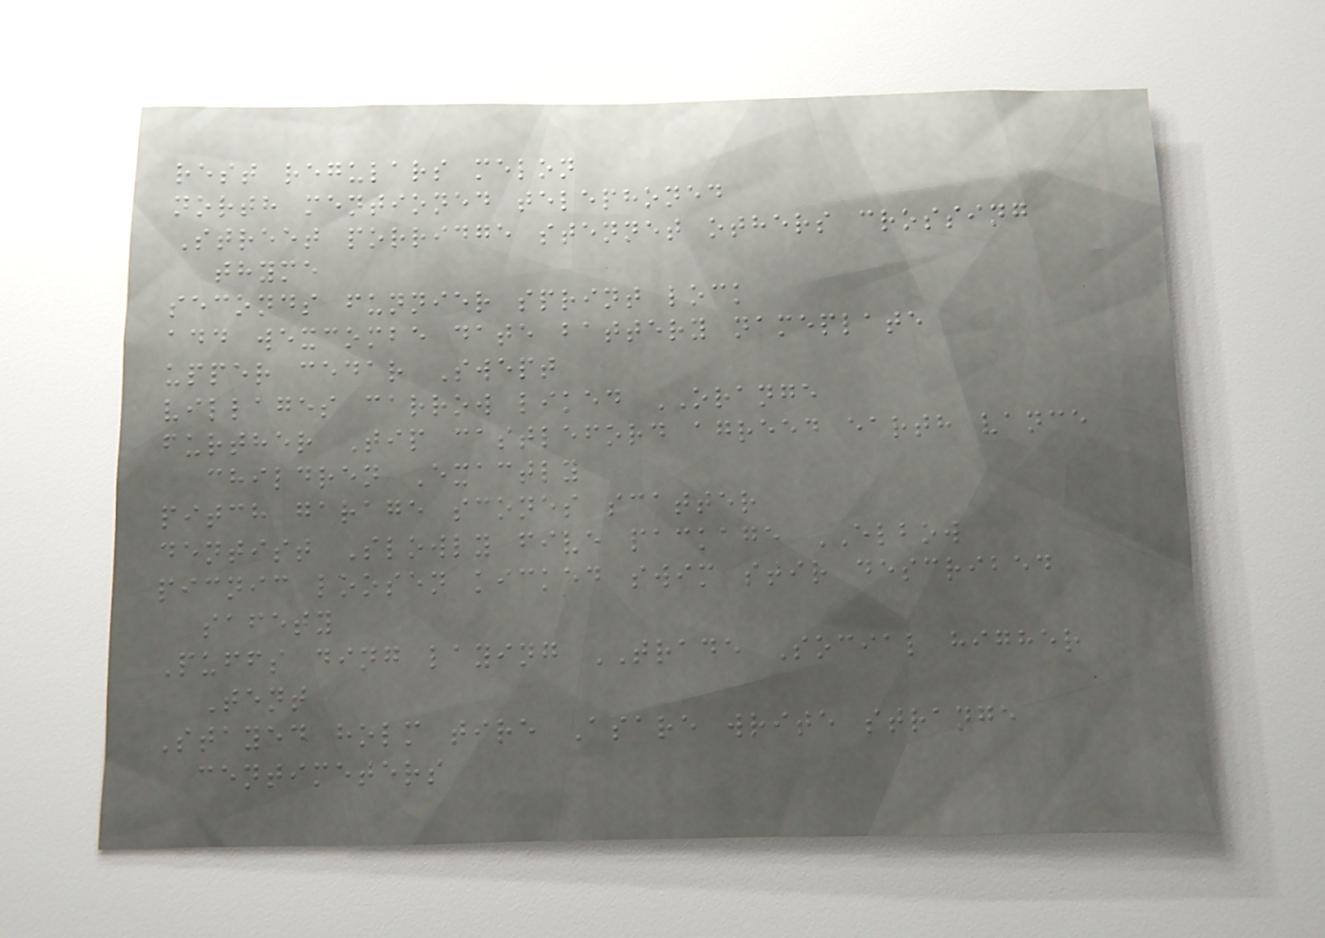rest regulars melon
north mentioned telephoned
Street porridge stennet others crossing
thyme
seconds funnier sprint lock
add wexcombe date battery nameplate
upper cedar Swept
villages carrow liked ORANGE
further Tip castleford agreed earth vance
children Exactly
pitch garage scones scatter
dentist Slowly five package ELBOW
picnic loosen kicked swim stir described
safety
Puffs ding laying TRADE Social higher
Tent
Stayed holm tire Asare write strange
centimeters
